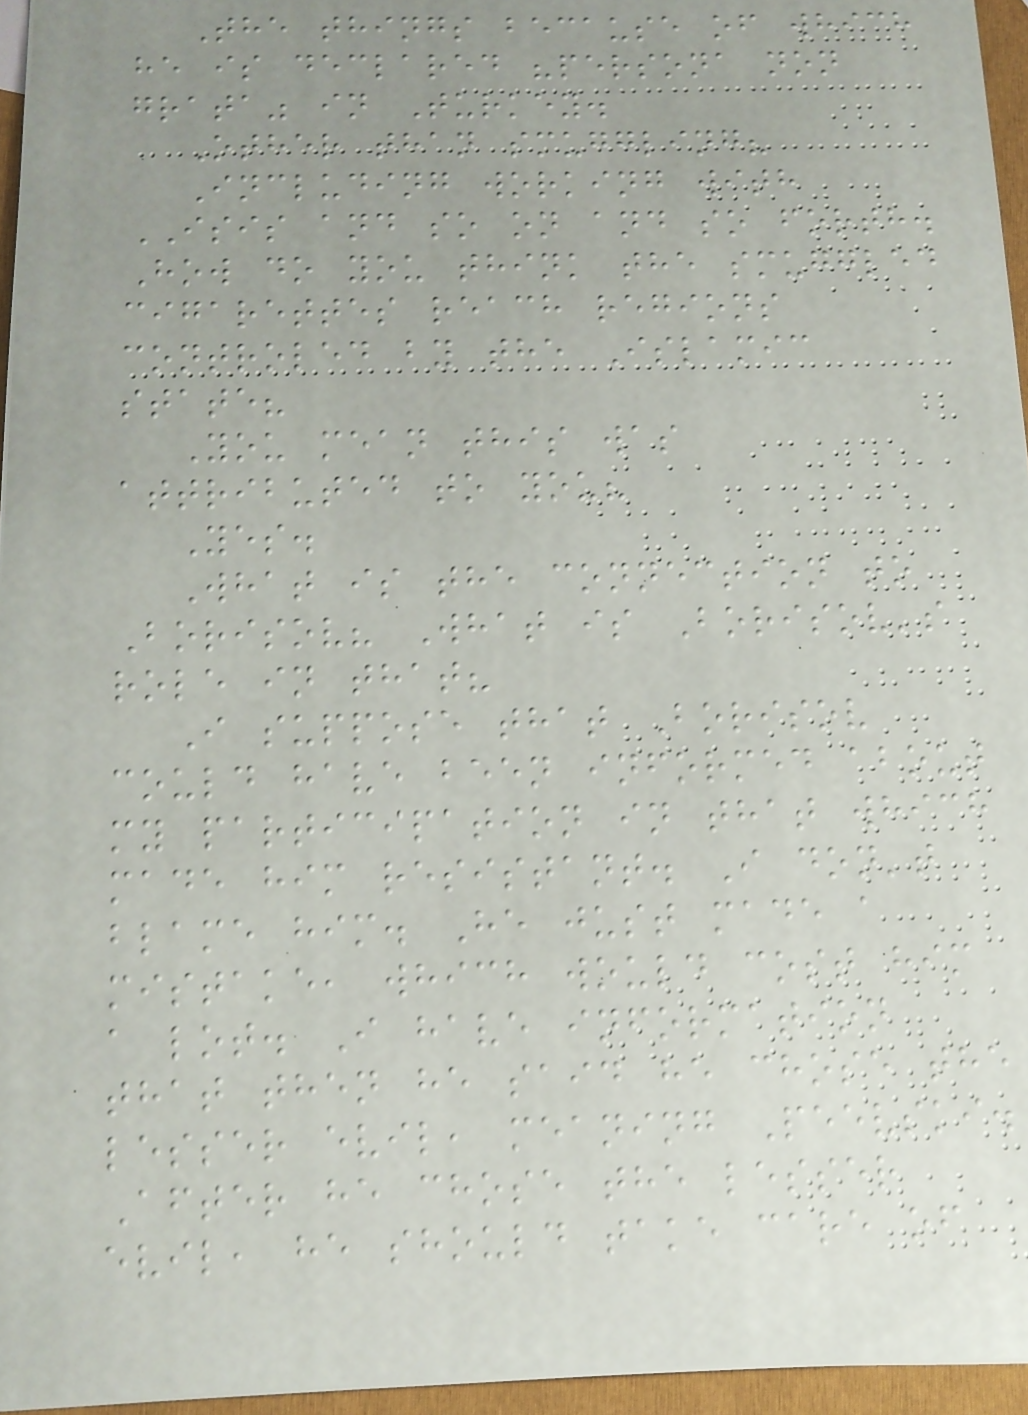The things because of which
he is declared "persona non
grata" in Turkey.
Other than smuggling?
Including working with
ISIS and so on and so forth.
How do you think the smuggled
cigarettes reach regions
controled by the Islamic
state?
You mean this was
attributed to you?
Yes.
What is the connection to
Borisov? What is Borisov's
role in that?
I suppose that Borisov
could have been informed about
my participation in that which
made him resistant. I don't
blame him. He just made a
mistake, which would cost him
a lot. I have information
that then he said he chose the
lesser evil, meaning Peevski.
After he chose the lesser
evil, he should take care of
